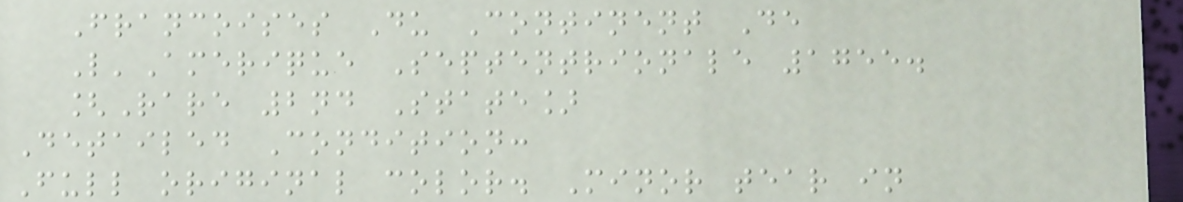Francoises Du Continent De
L'Amerique Septentrionale 1755.
[Rare 2nd State]
Detailed Condition:
Full original color. Minor tear in
